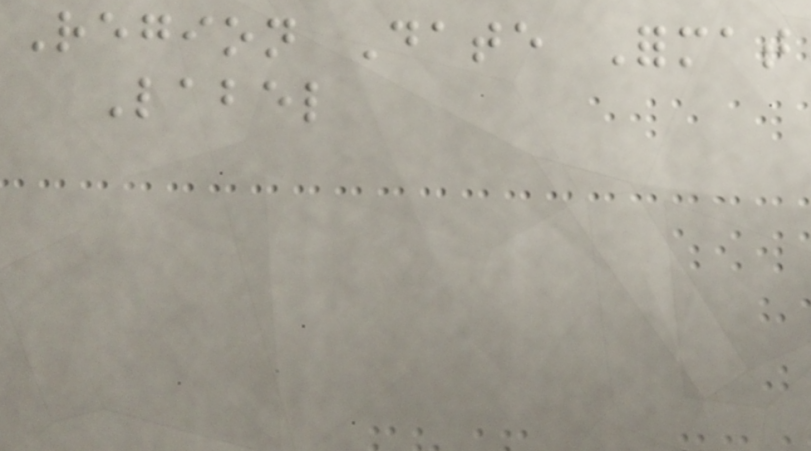Region Date Format
Label
